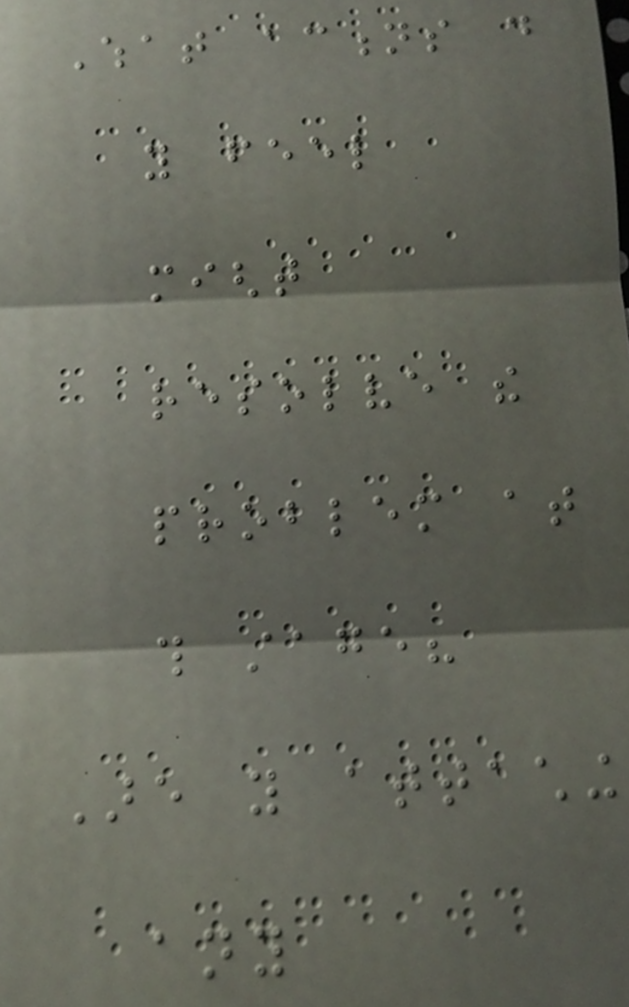What actions do
you feel
might
resolve the
problem at
this stage?
Are you attaching
any
